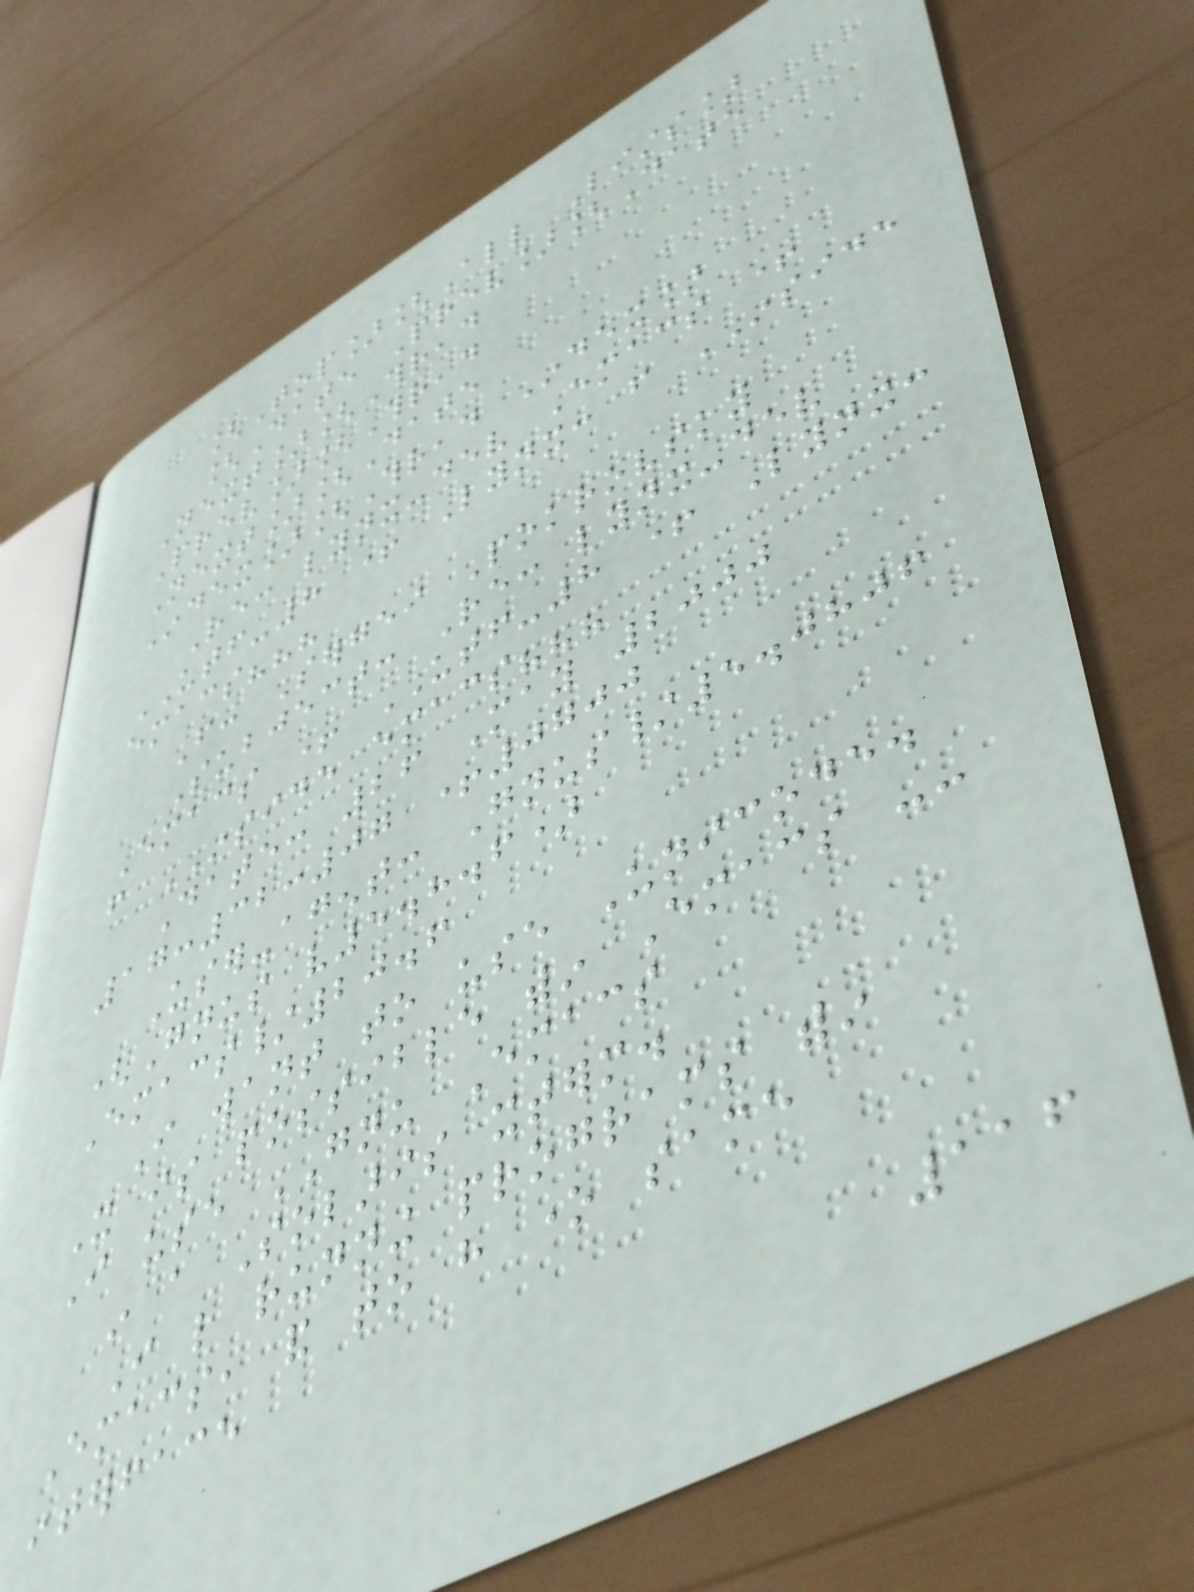[Top][All Lists]
[Date Prev][Date
Next][Thread
Prev][Thread
Next][Date
Index][Thread Index]
Re: lynx-dev Emacs +
UTF-8 + Lynx: from INSIDE
emacs???
From: Sergei Pokrovsky
Subject: Re: lynx-dev
Emacs + UTF-8 + Lynx:
from INSIDE emacs???
Date: 26 May 2000
17:32:07 +0700
User-agent: Gnus/5.0806
(Gnus v5.8.6)
Emacs/20.6
I want to use Unicode.
It is possible within Emacs --
I use GNU Emacs
in a Solaris xterm.
I like running programs within
Emacs, and to have one same
interface
116
